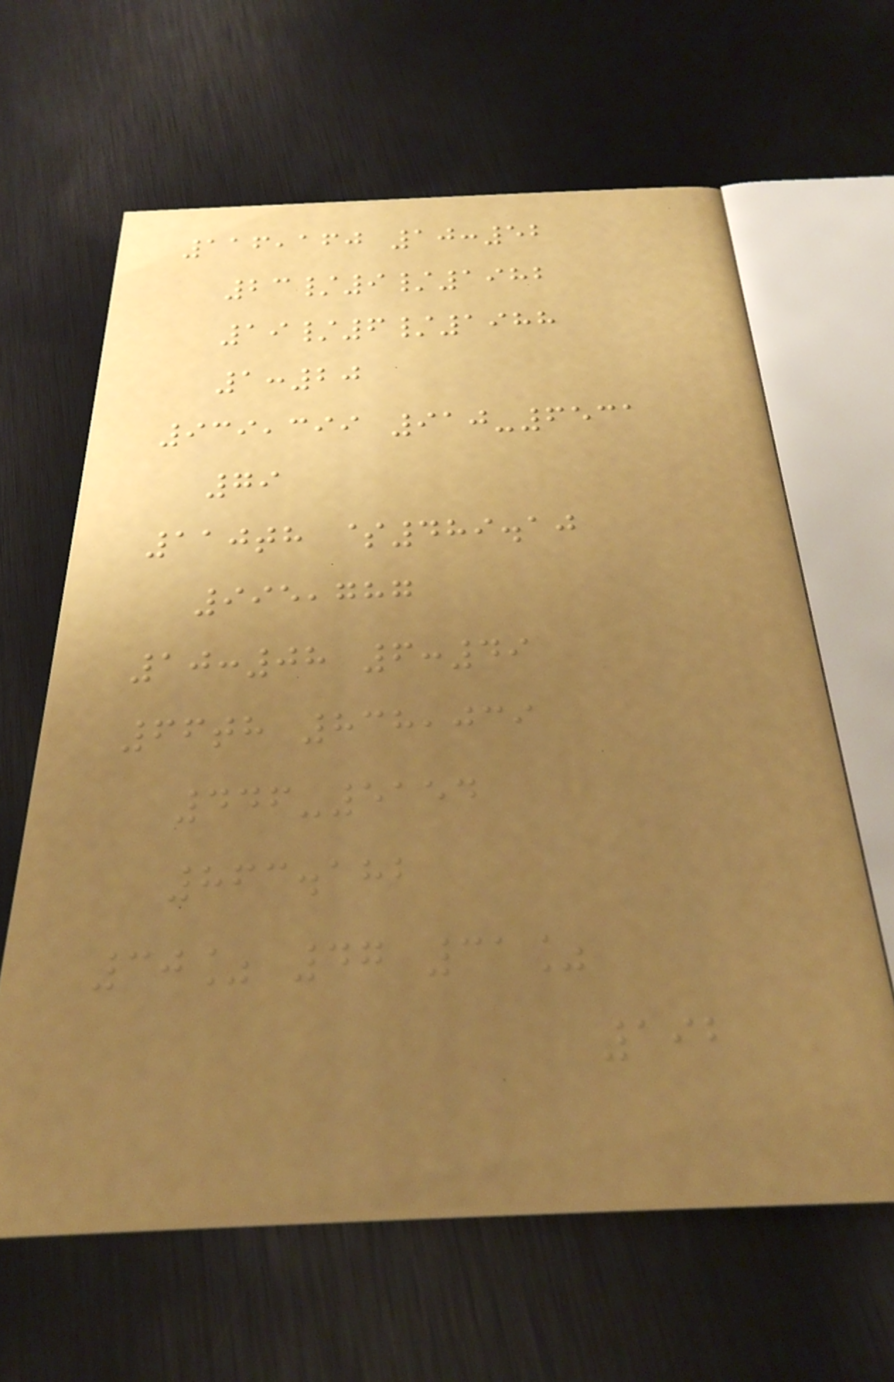116,160 10:52
23/9/1982
19/6/1988
1:20
939,399 910-6531
79
110th $489.10
995,787
10:08 6:49
66th 838,039
446-5154
863.182
30% 47 31%
192
